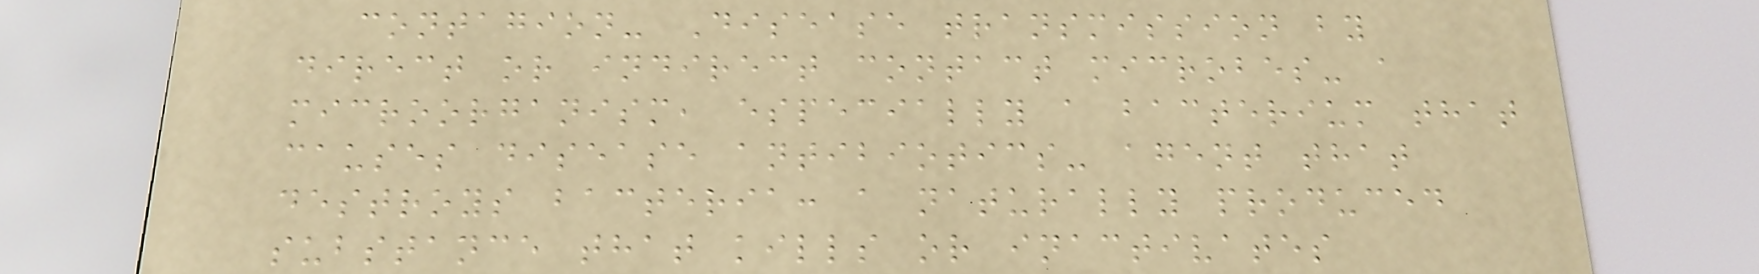contagion- Disease transmission by
direct or indirect contact microbes- a
microorganism, especially a bacterium that
causes disease antibiotics- agent that
destroys bacteria: a naturally produced
substance that kills or inactivates
